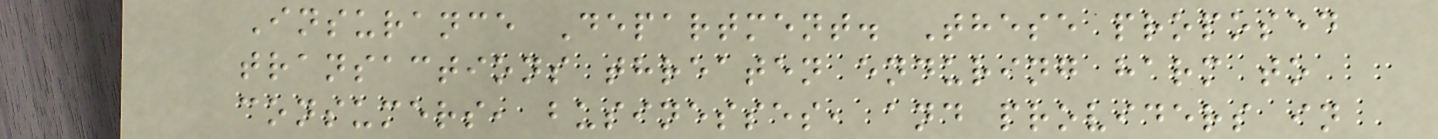Insurance Department. These proposed
transactions threaten enduring harm to
consumers, businesses, and providers in
